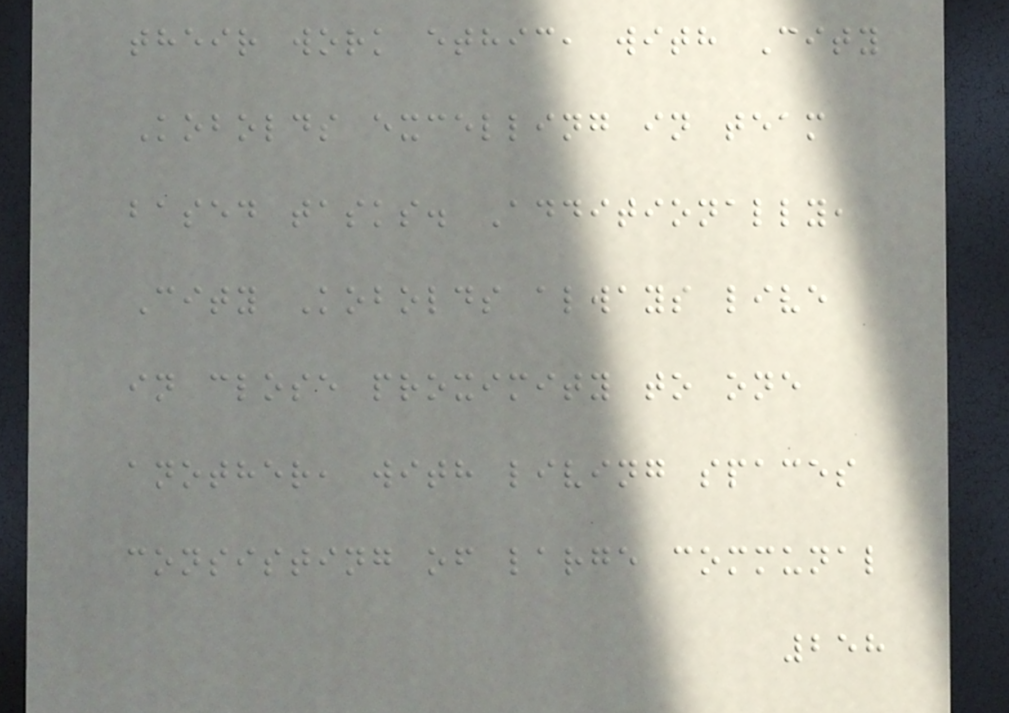their work ethic, with City
Kobolds excelling in team
based tasks. Additionally,
City Kobolds always live
in close proximity to one
another, with living spaces
consisting of large communal
258
